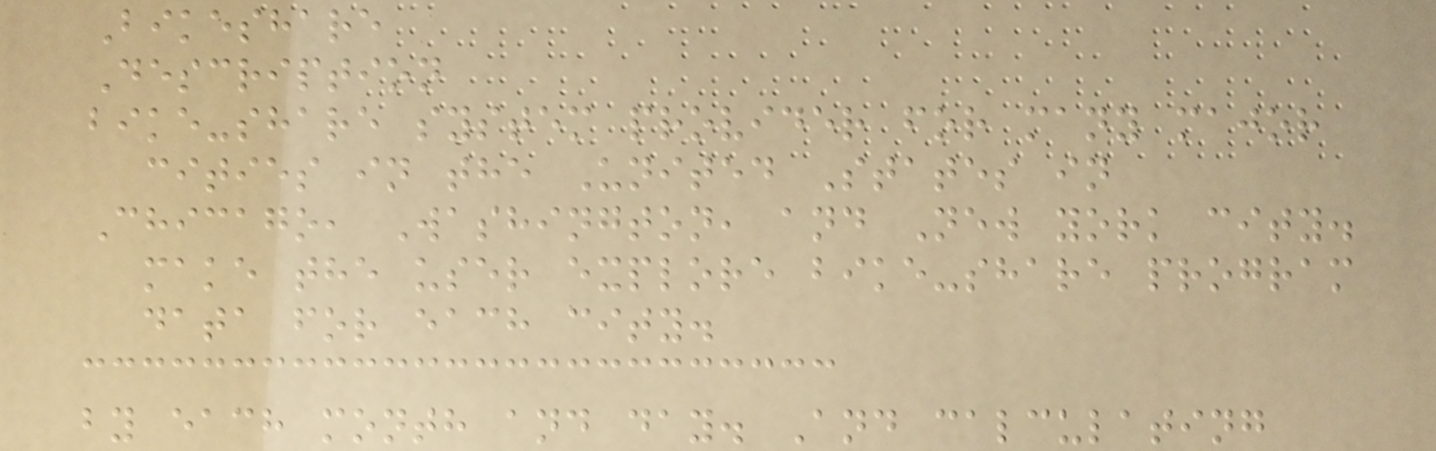Bikeshare
Description
bike-share system provider for many major
cities in the United States in
Chicago, Washington, and New york city.
make the user explore bike-share program
data for each city.
by each month and day. And calculating
